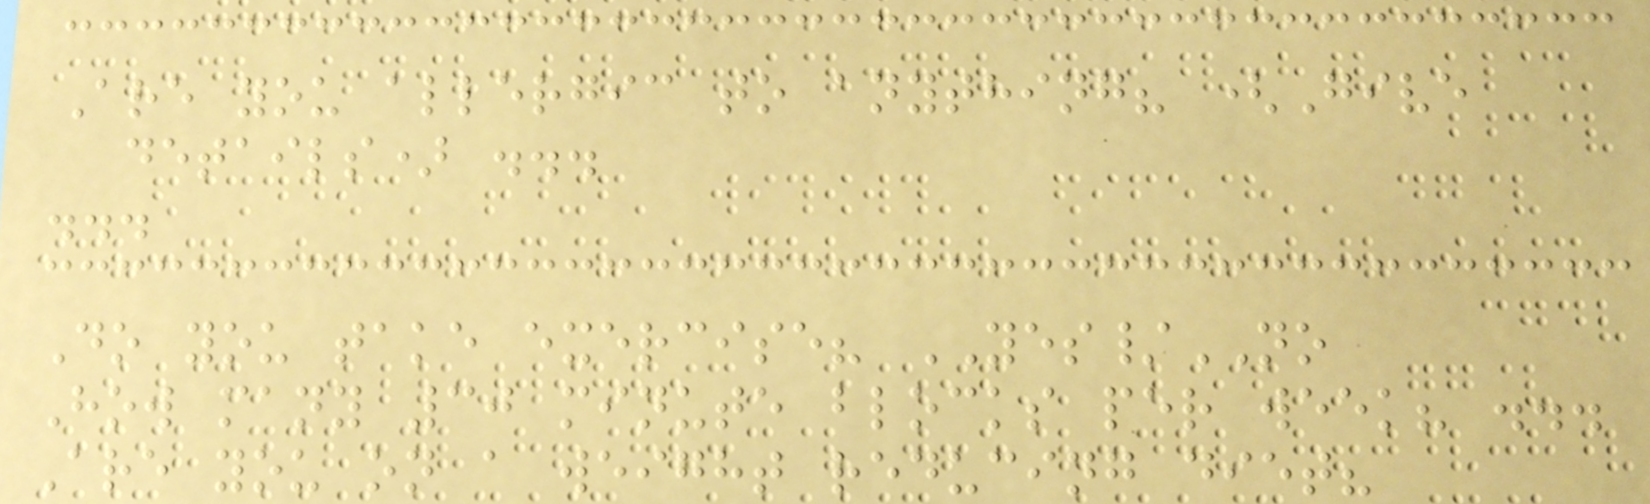Are you allergic to anything? (Give
details) ...
...
Do you take exercise? YES/NO
How many 30 minute blocks per week? ...
Are you on a weight reducing diet?
